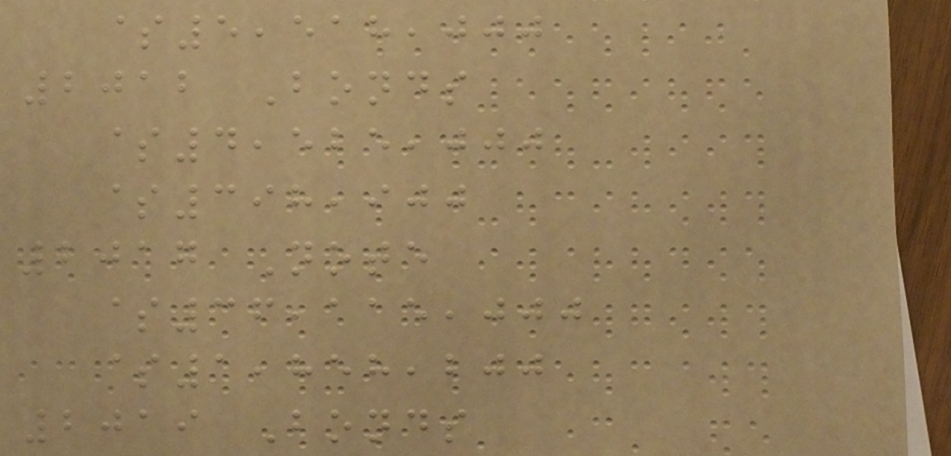$5,518,000
2012 Bonds
$4,525,000
$398,900
2017 Note
$36,115,000
$1,858,200
2019 Bonds
